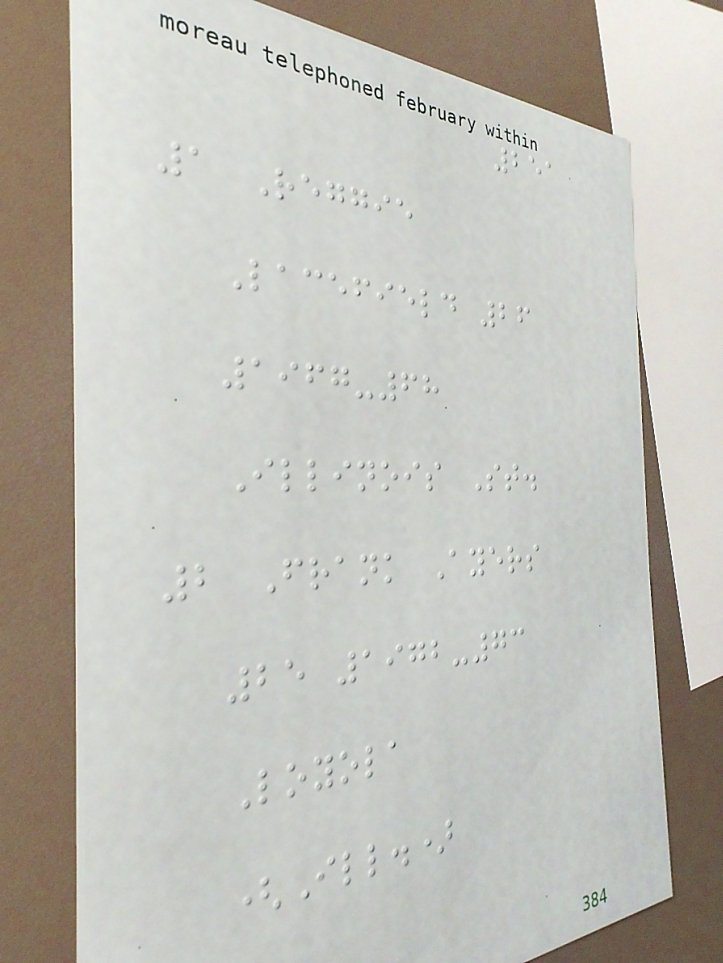251
1 Reggie
Lacefield 26
1967-68
Illinois St.
2 Frank Ayers
25 1972-73
Loyola
(Ill.)
